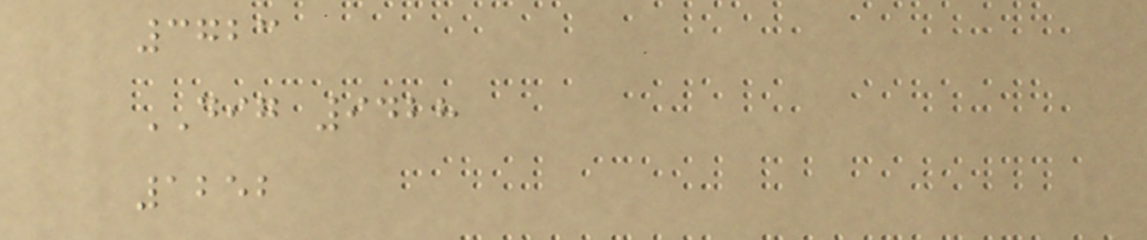3723
DIG 9428
1252
